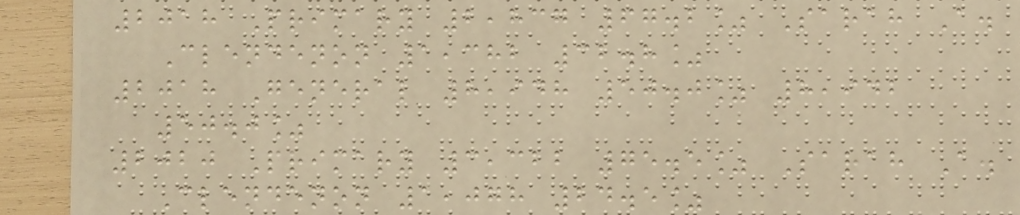2018 Primary 2,837 67.2% Sarah A.
Clendenon 1,382 32.8%
2018 General 8,948 50.0% 8,942
50.0%
2020 Primary 3,322 75.5% Sarah A.
Clendenon 1,078 24.5%
